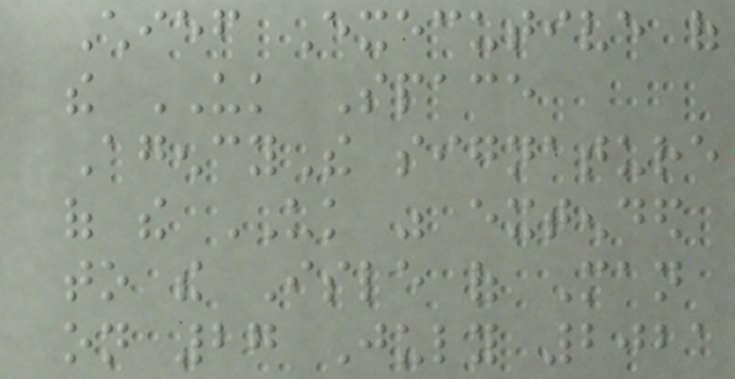Chief Executive of
the UK Space
AgencyThe signature
of the UK was extended
to the Isle of Man
on 27 July 2021
